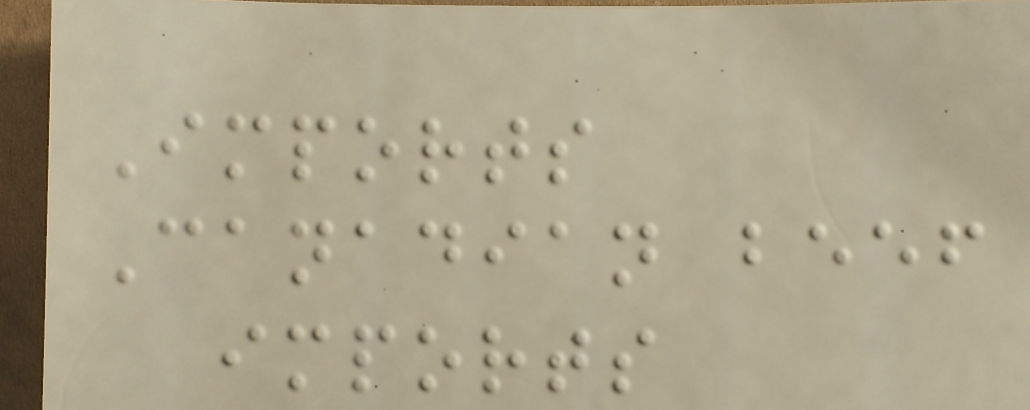Imports
Canadian beef
imports
